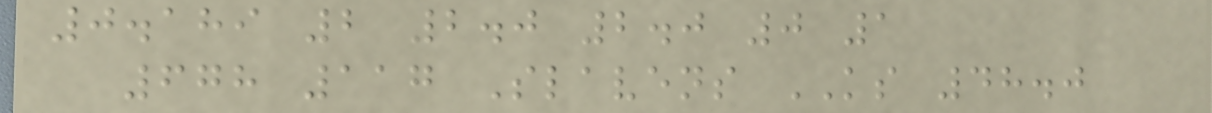0.189 2 2.0 2.0 0 1
678 117 Slavens KS 48.0
